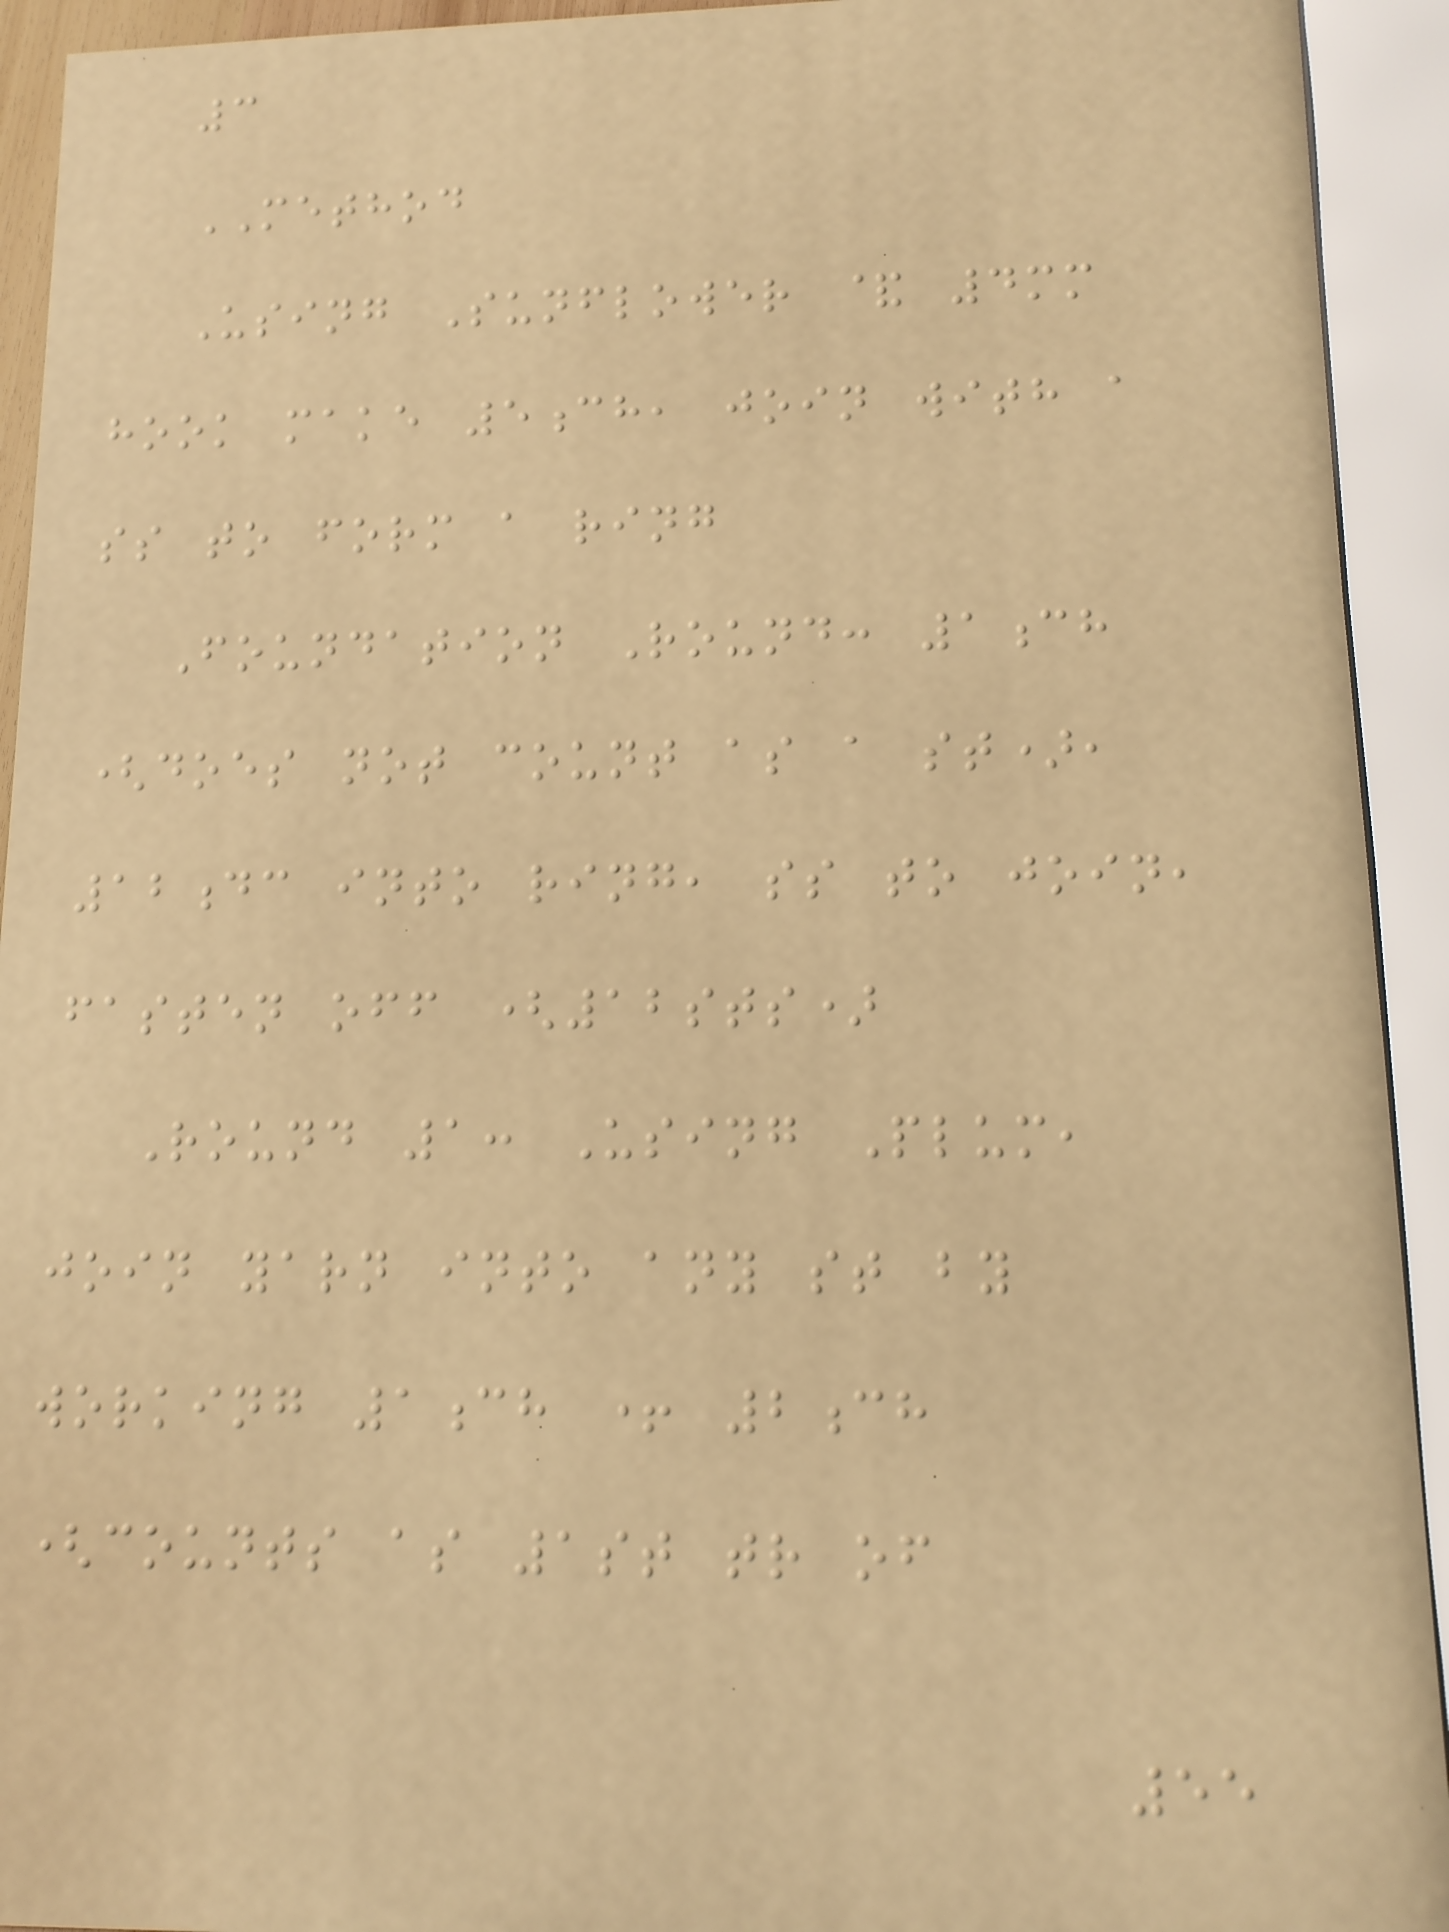3
METHOD
Using Sunflower & 4mm
hook make 5ch, join with a
ss to form a ring
Foundation Round: 1ch
(does not count as a st),
12dc into ring, ss to join,
fasten off (12sts)
Round 1: Using Plum,
join yarn into any st by
working 1ch + 2ch
(counts as 1st tr of
55
